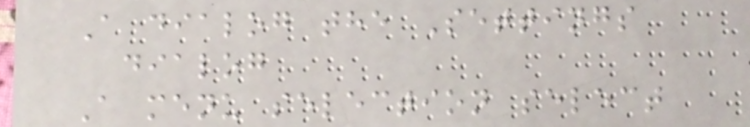A dialog the Settings
dialog
A menu selection select
